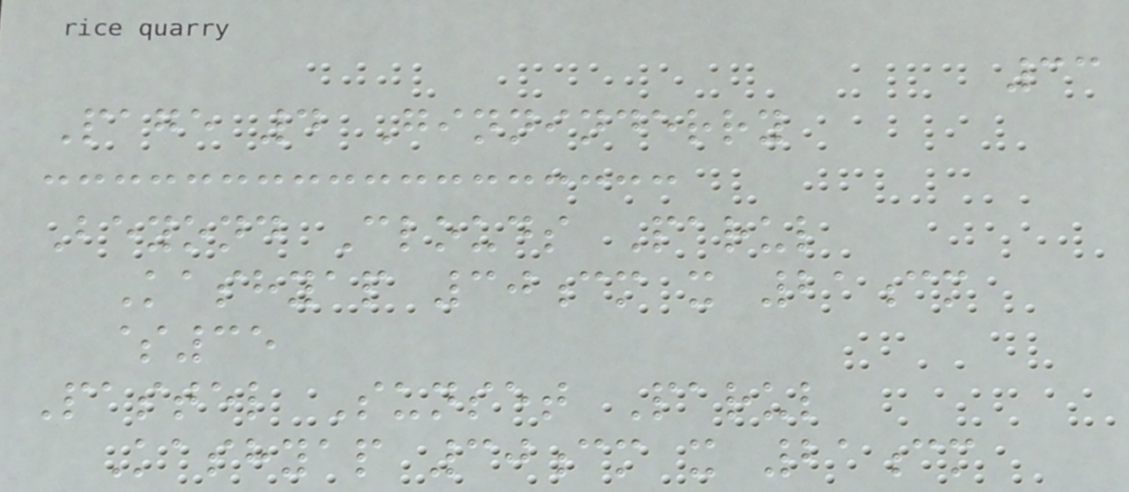33
Page 4 Ginninderry
Beyond Clouds Parul
Kashyap 30cm x 21cm
$35
Pastel Sunset Parul
Kashyap 30cm x 21cm
